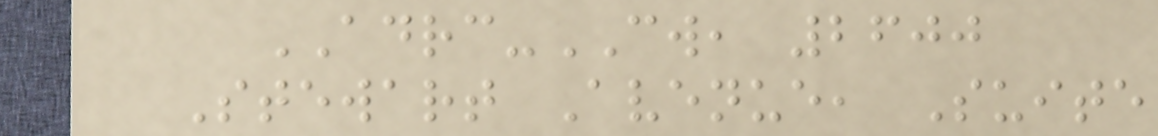ADRC-CW, 2600
Stewart Avenue, Suite
